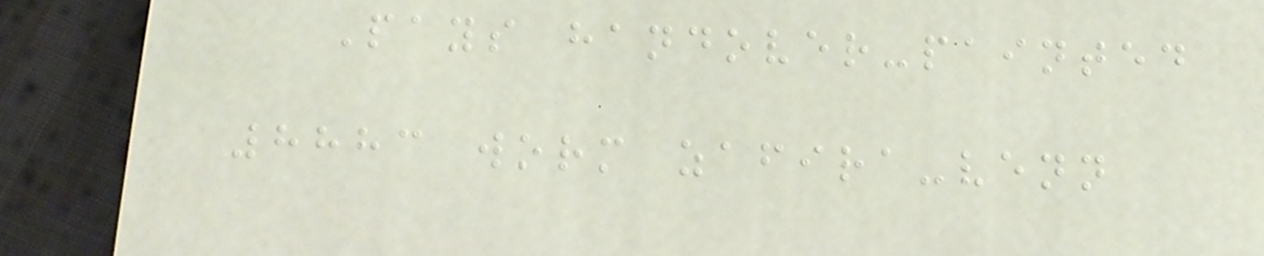Pays handover-painted
8883 worm zafira-venn
